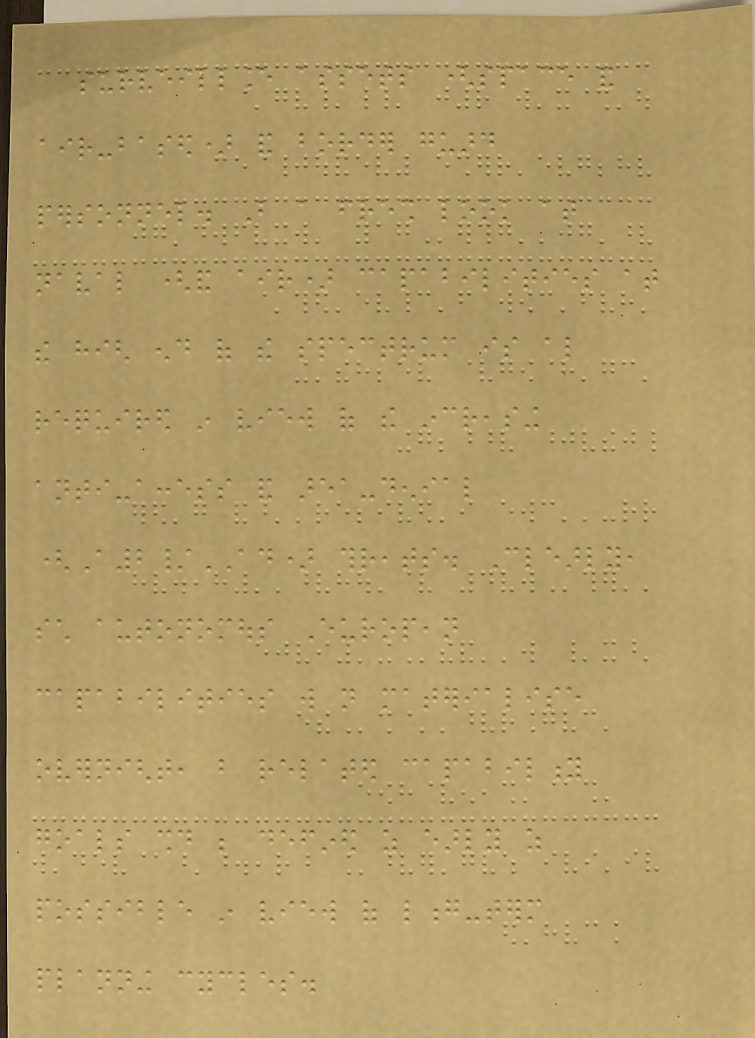surveillance assets (space and
air-based) and border guard
personnel. But a fresh look at
naval (and air) capabilities at
the high end of the spectrum is also
required in view of the increasing
anti-access and area-denial
(A2/AD) threats. Clearly,
such autonomous European
capabilities will not materialise
overnight, but related capability
goals should be defined as early as
possible in view of long-term
planning cycles.
